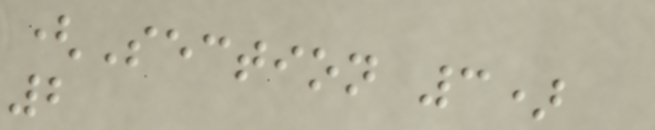(Section 3)
2
